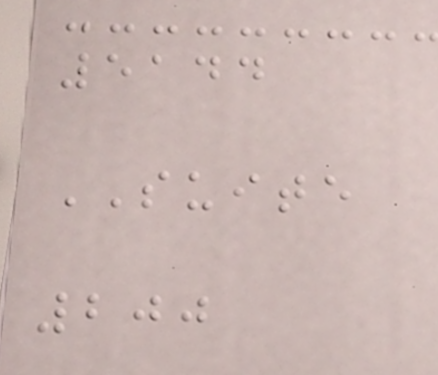5144
SUITE
200
